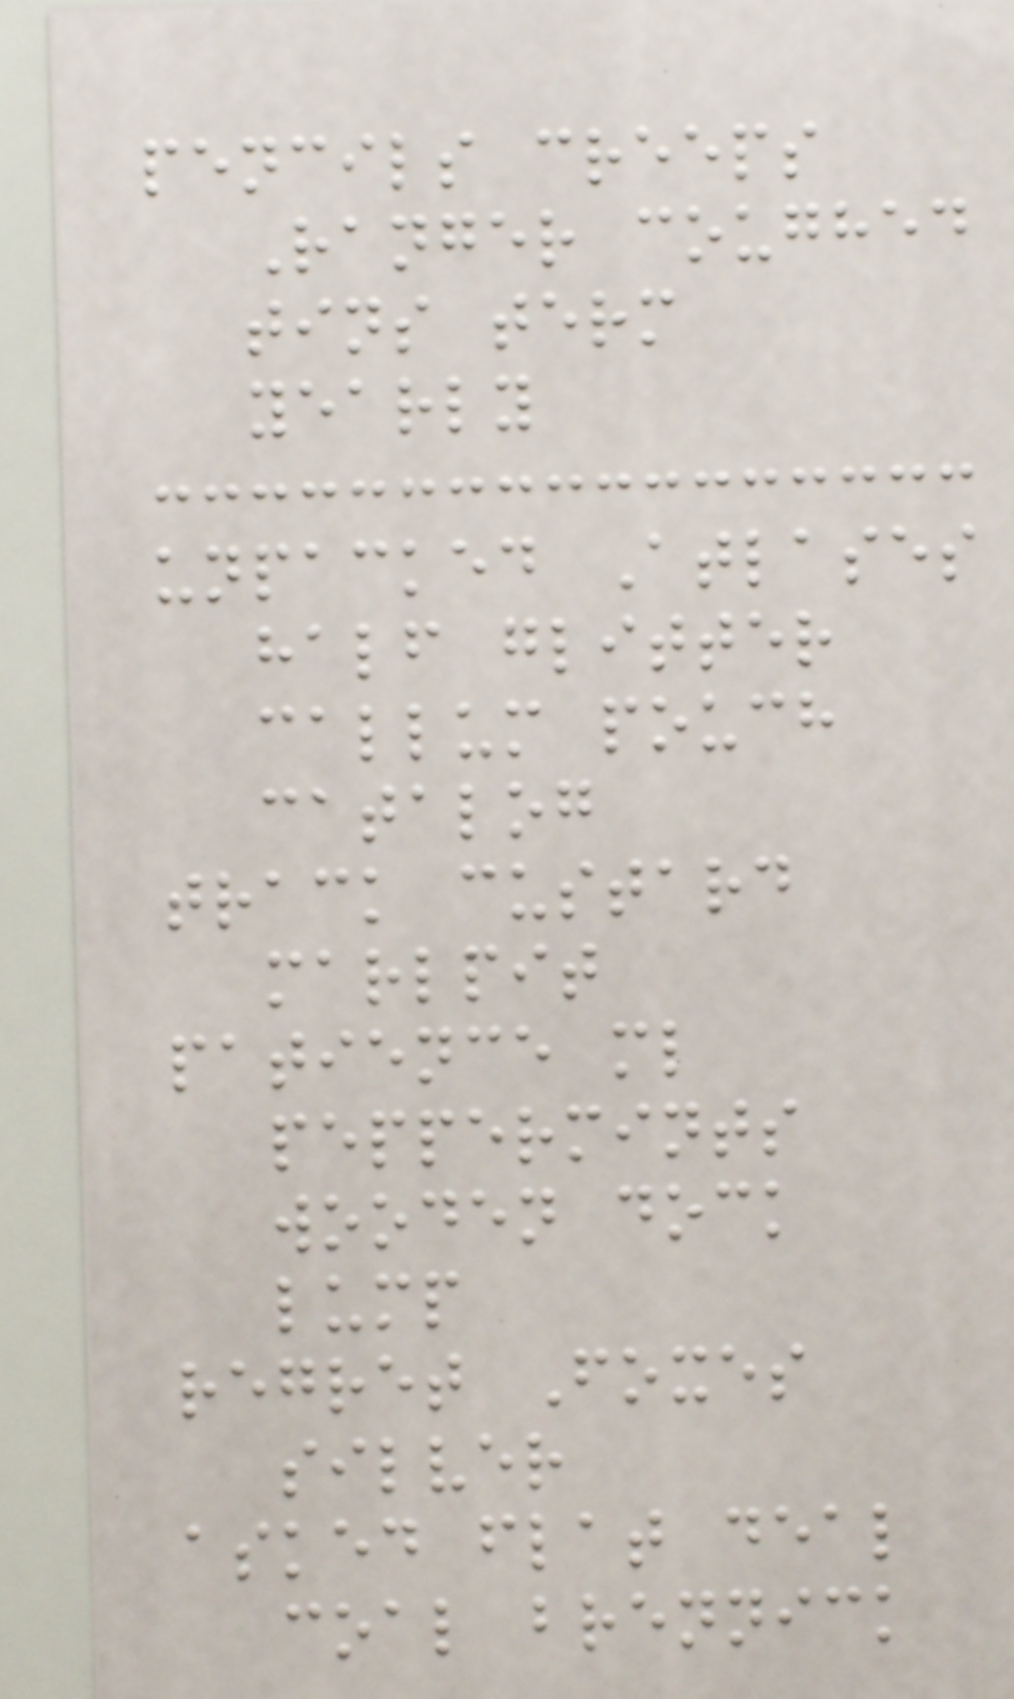pencils creeps
Ranger coughed
tins term
yearly
unpacked Atlases
half glitter
callum pouch
catalog
track custard
marlpit
patience ml
peppermints
wooden dock
lump
regret Foxes
silver
asked flat deal
coal brennick
